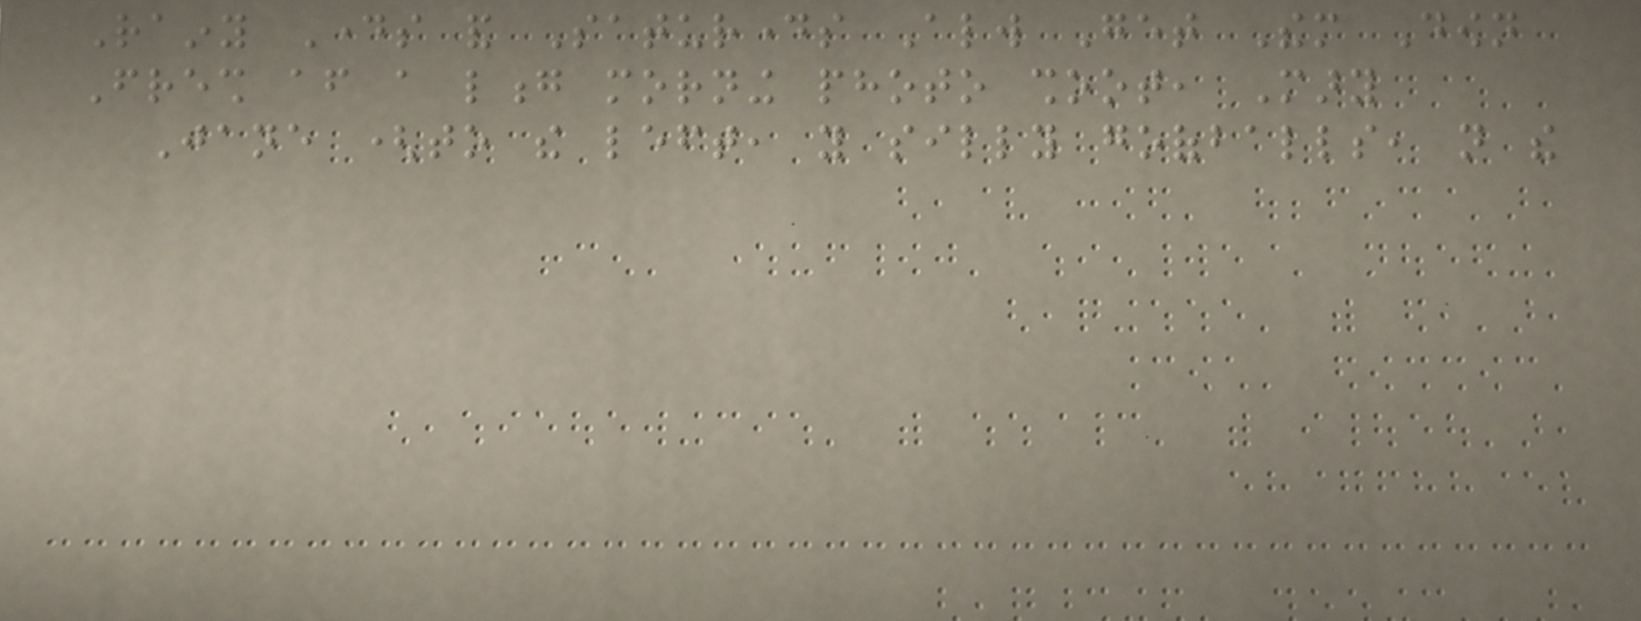Rainy Days and Saturdays Always Get Them Down
Fresh after a long morning photo shoot, Mary
Jane (to the left, you silly goofballs, not the
